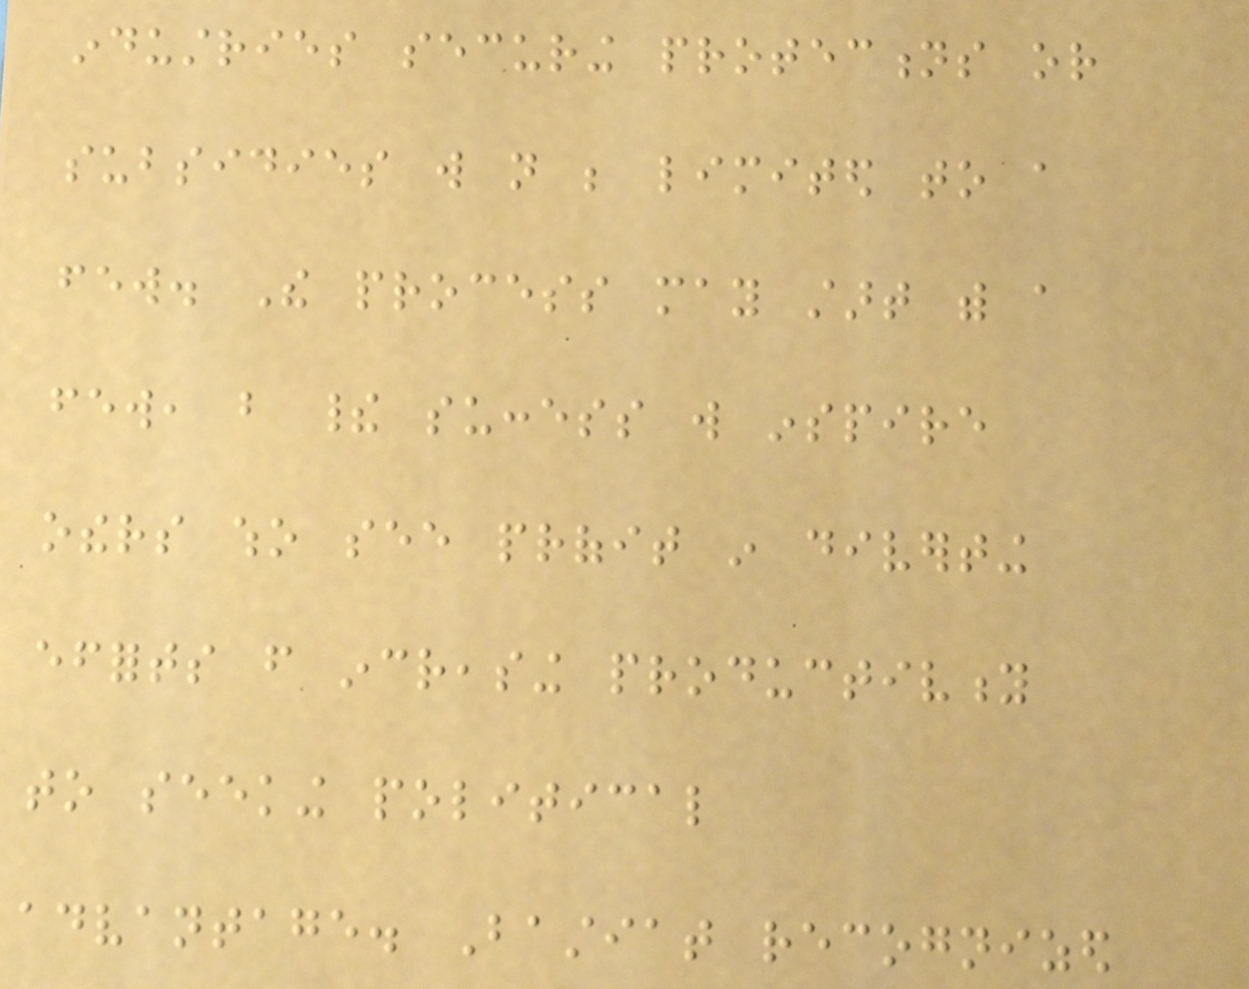industries securing protections or
subsidies will not be limited to a
few. The process may start with a
few, but their success will inspire
others who see profit in diverting
efforts from increasing productivity
to seeking political
advantage. Bastiat recognized
